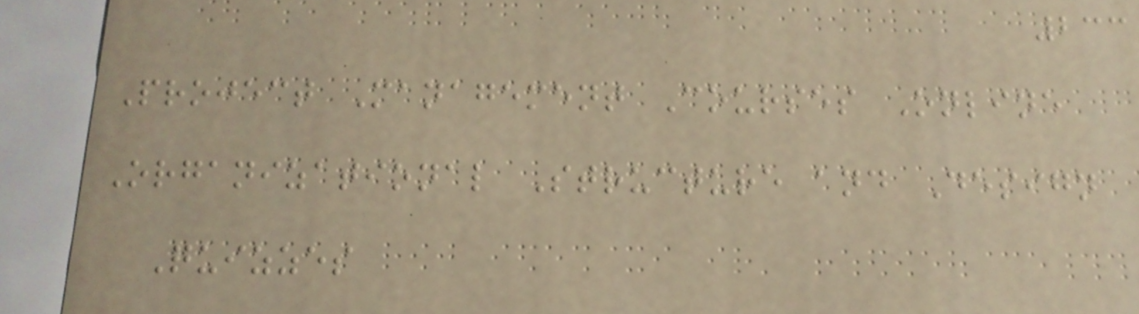233
Project Management Courses Online
Organizational Structure and Design
Quizzes
